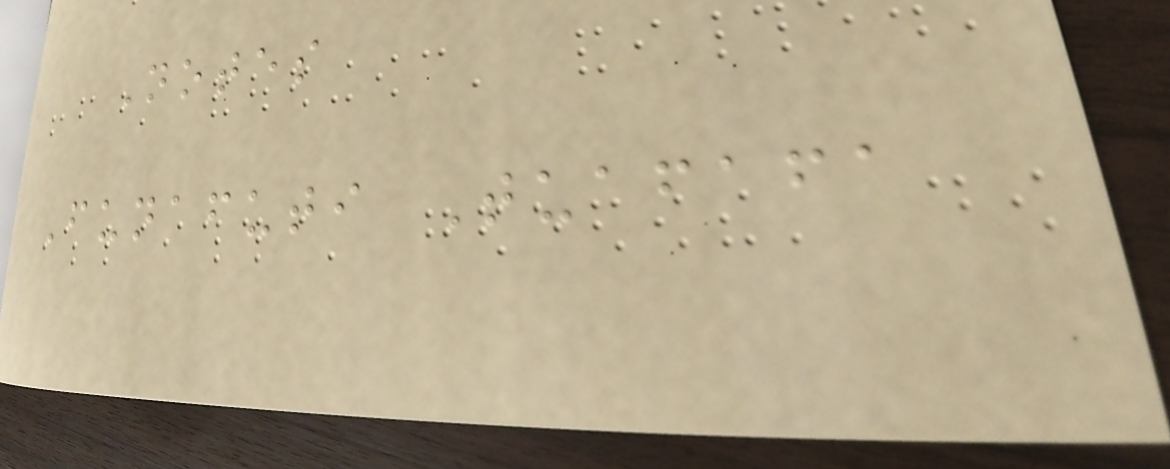Notes
Funafuti Tuafafa
